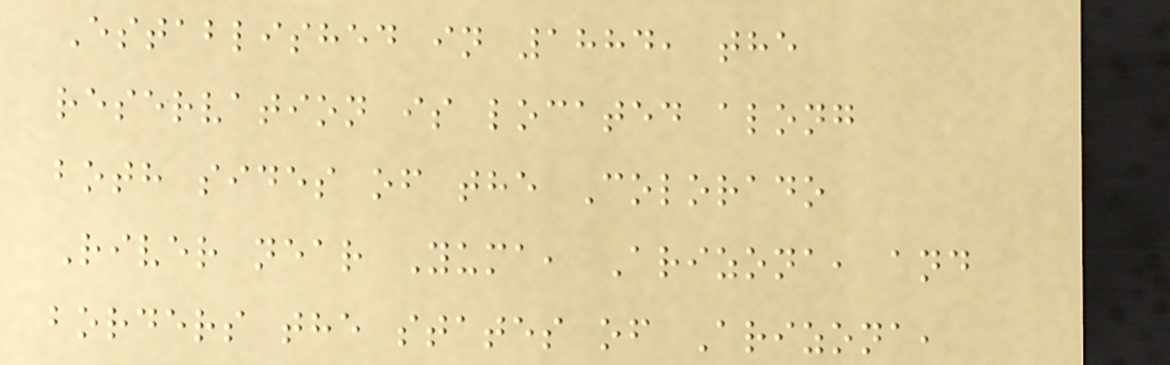Established in 1884, the
reservation is located along
both sides of the Colorado
River near Yuma, Arizona, and
borders the states of Arizona,
